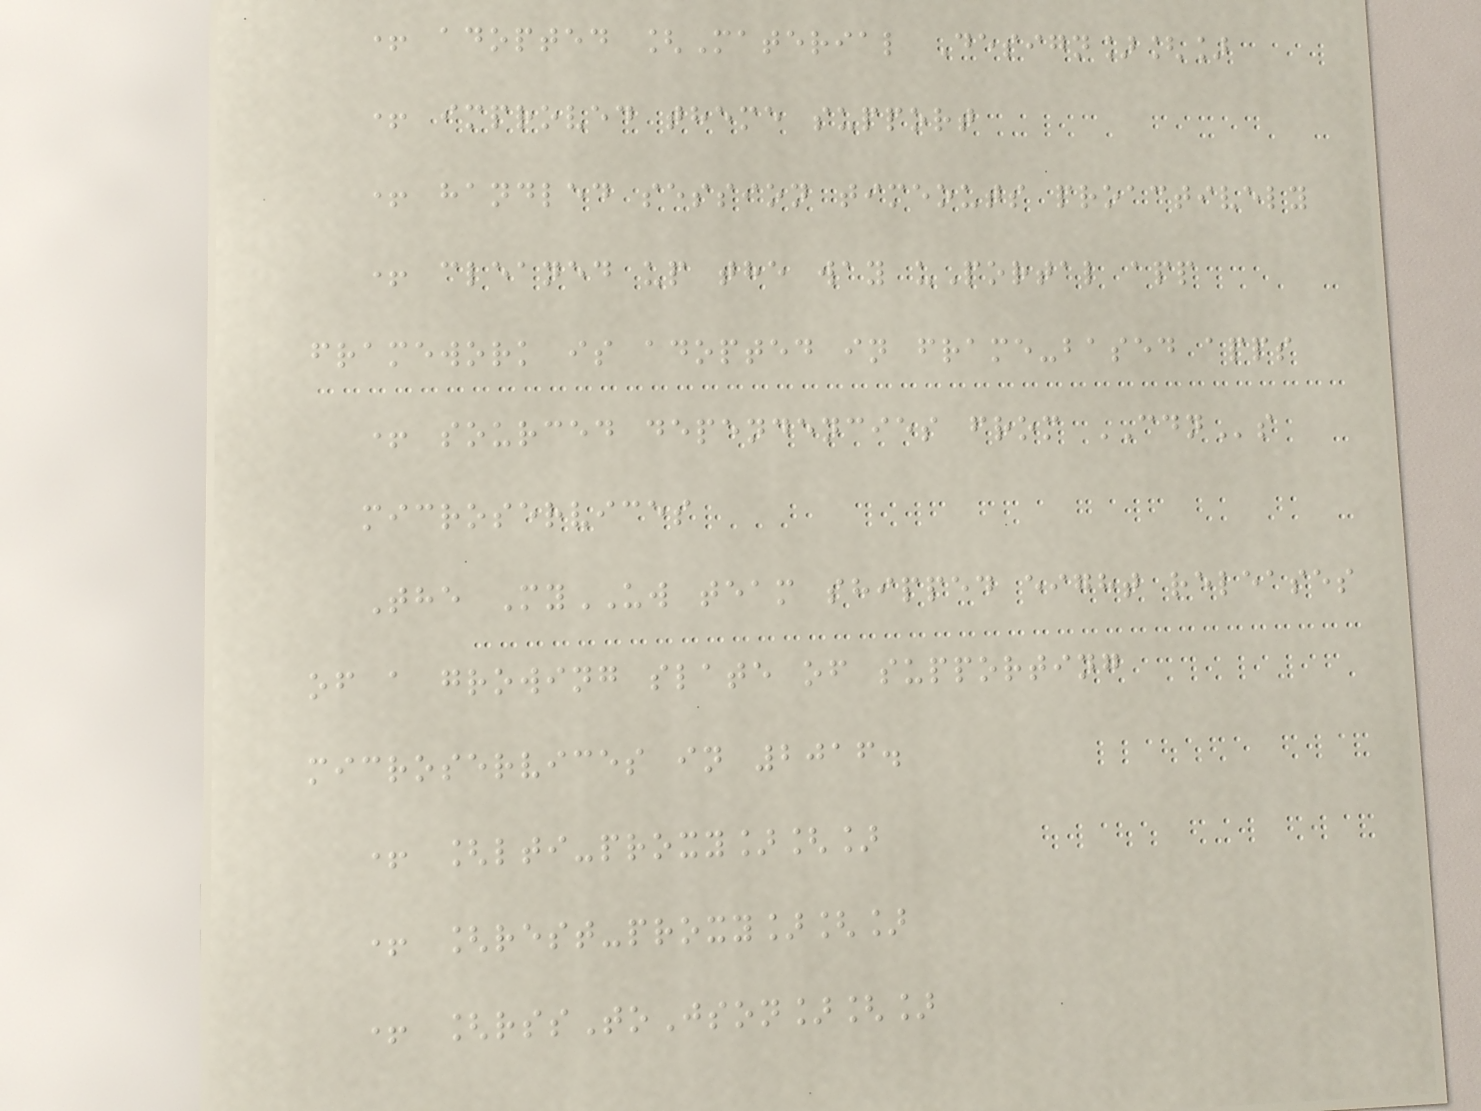+ adopted [Material Design][]
+ improved theme support
+ handled session timeouts proactively
+ cleaned up the way uPortal app
framework is adopted in frame-based apps
+ sourced dependencies from CDNs
microservices
The MyUW team shipped eight releases
of a growing slate of supporting
microservices in 2016.
+ [lti-proxy][]
+ [rest-proxy][]
+ [rssToJson][]
